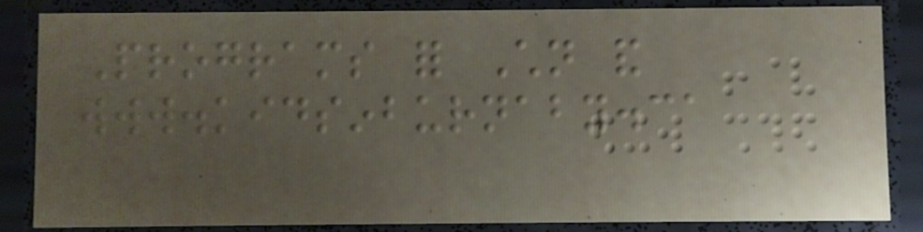Programs for Children and
www.kidsinburnaby.ca
